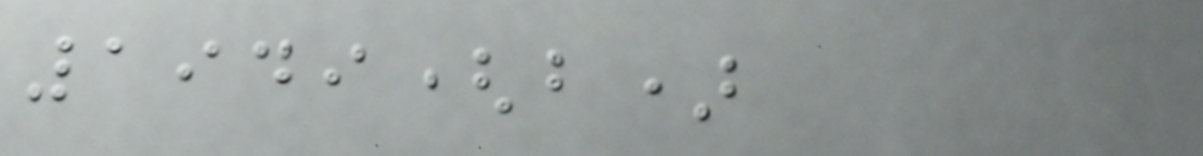1949(b)
